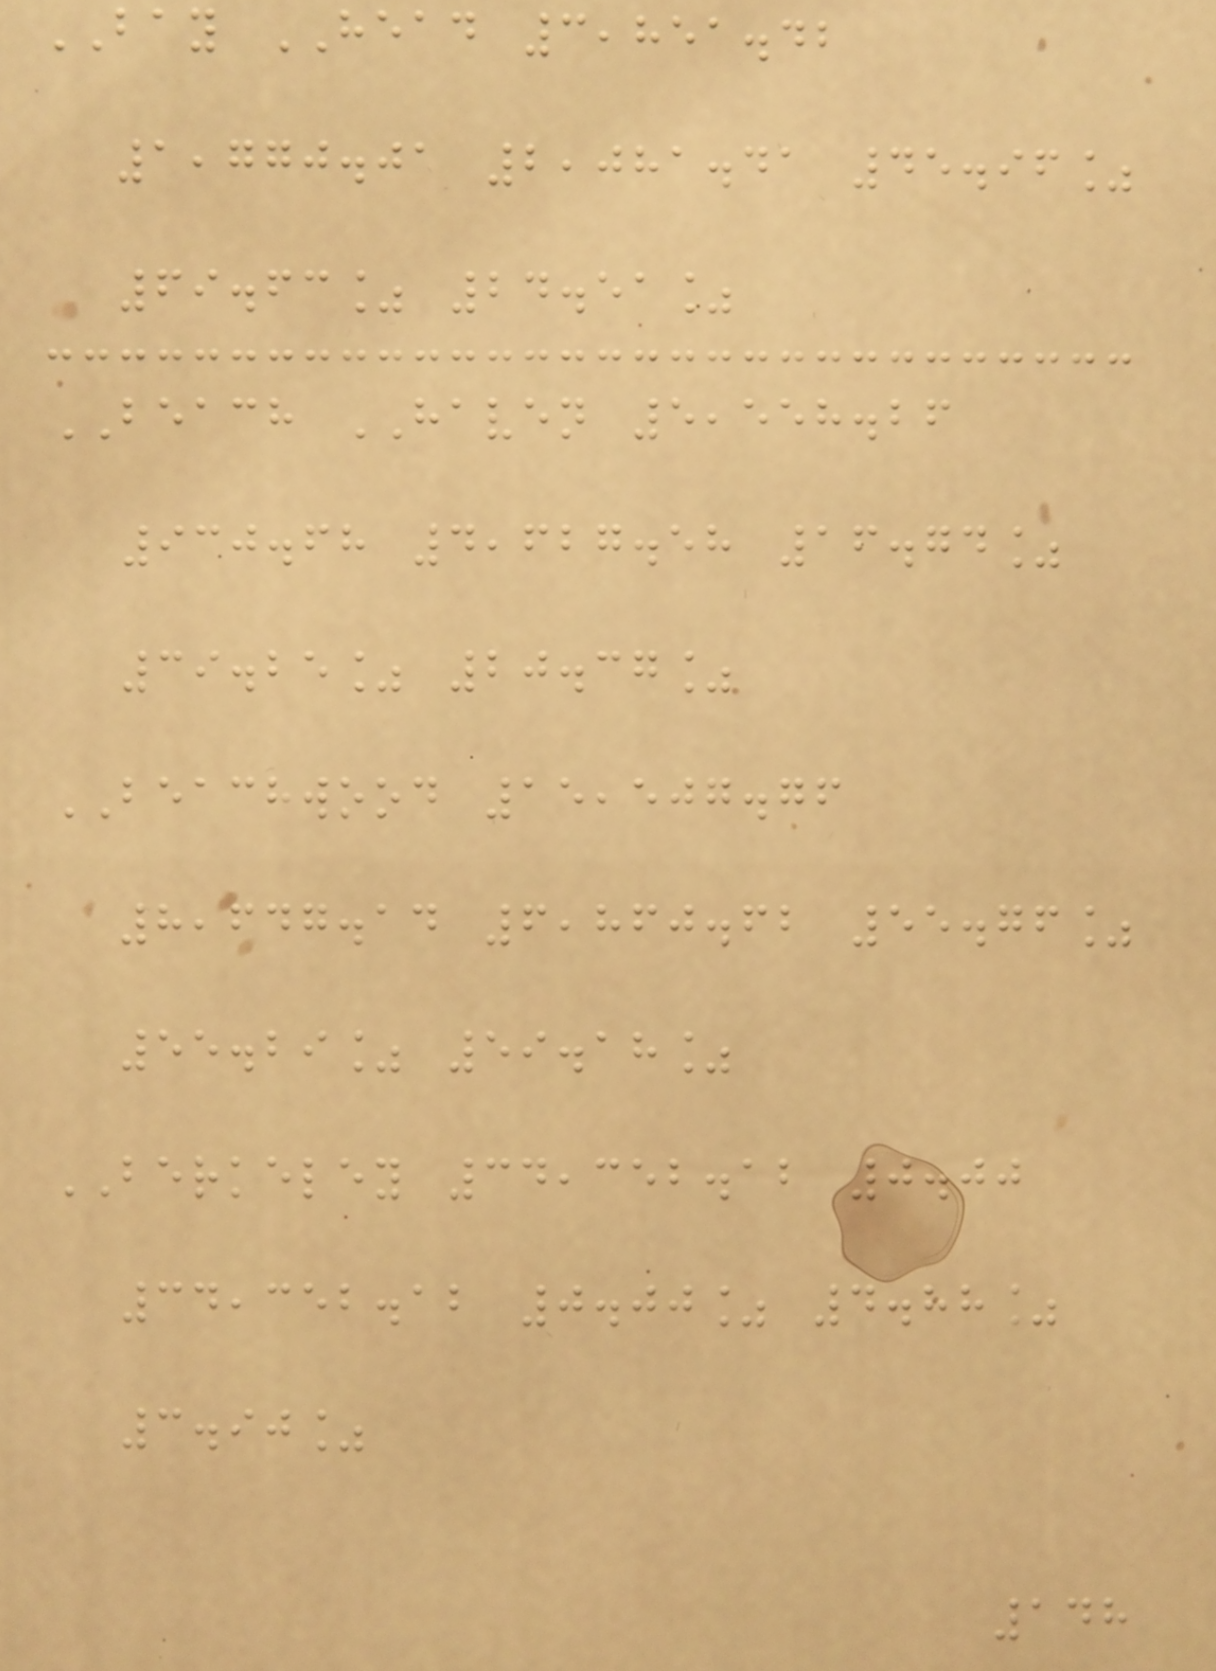BAY HEAD 3,851.42
1,770.01 2,081.41 45.96%
69.63% 24.51%
BEACH HAVEN 5,558.26
930.68 4,627.58 16.74%
39.25% 20.37%
BEACHWOOD 15,507.76
8,647.14 6,860.62 55.76%
55.29% 59.18%
BERKELEY 34,352.12 0.00
34,352.12 0.00% 4.88%
3.90%
148
